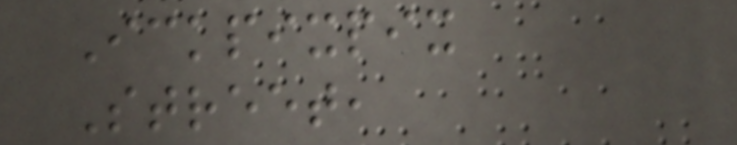Ickpixpix
Street,
